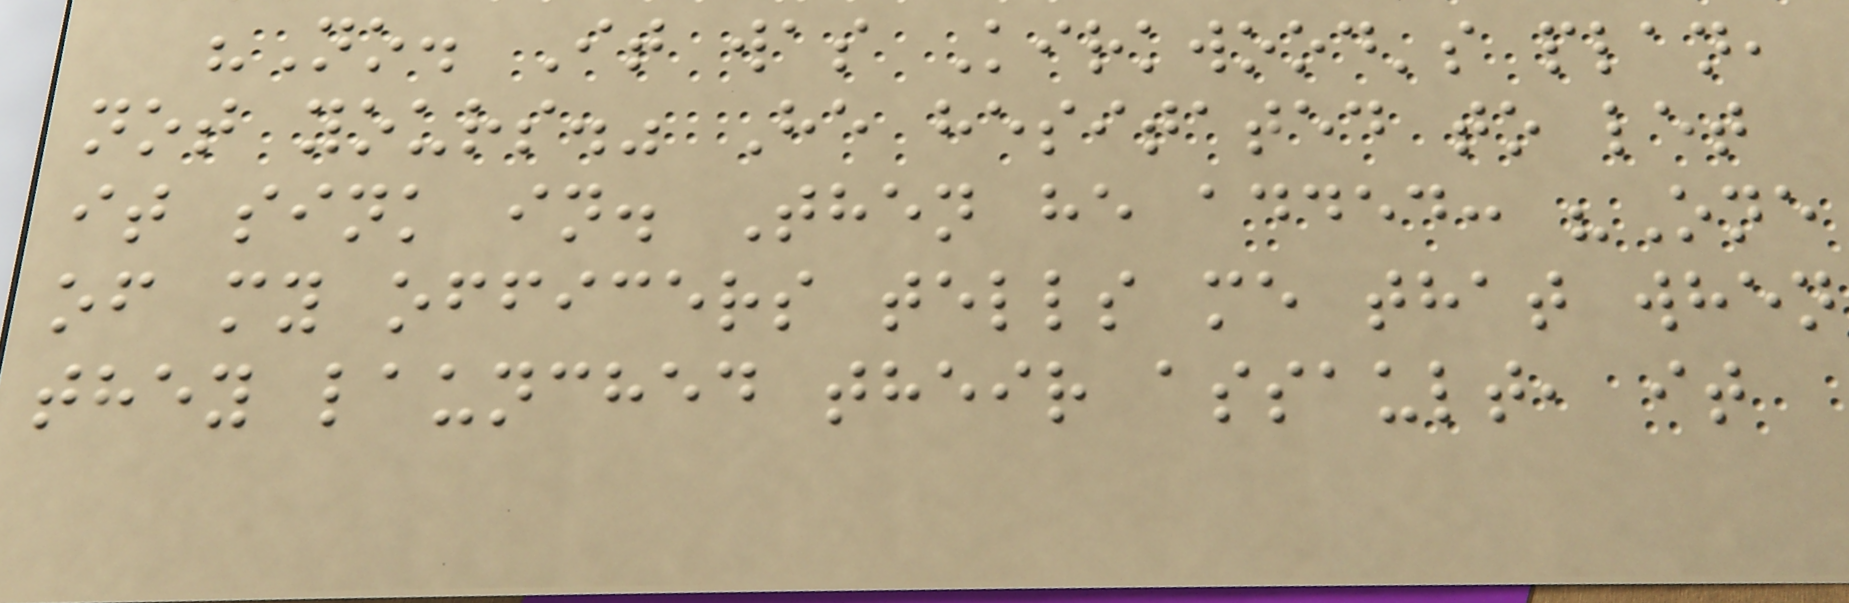"No. It was Kirkwood's plan,
not yours." He hesitated to let
it sink in. Then he added: "One
of my officers tells me that when
they launched their assault, it
